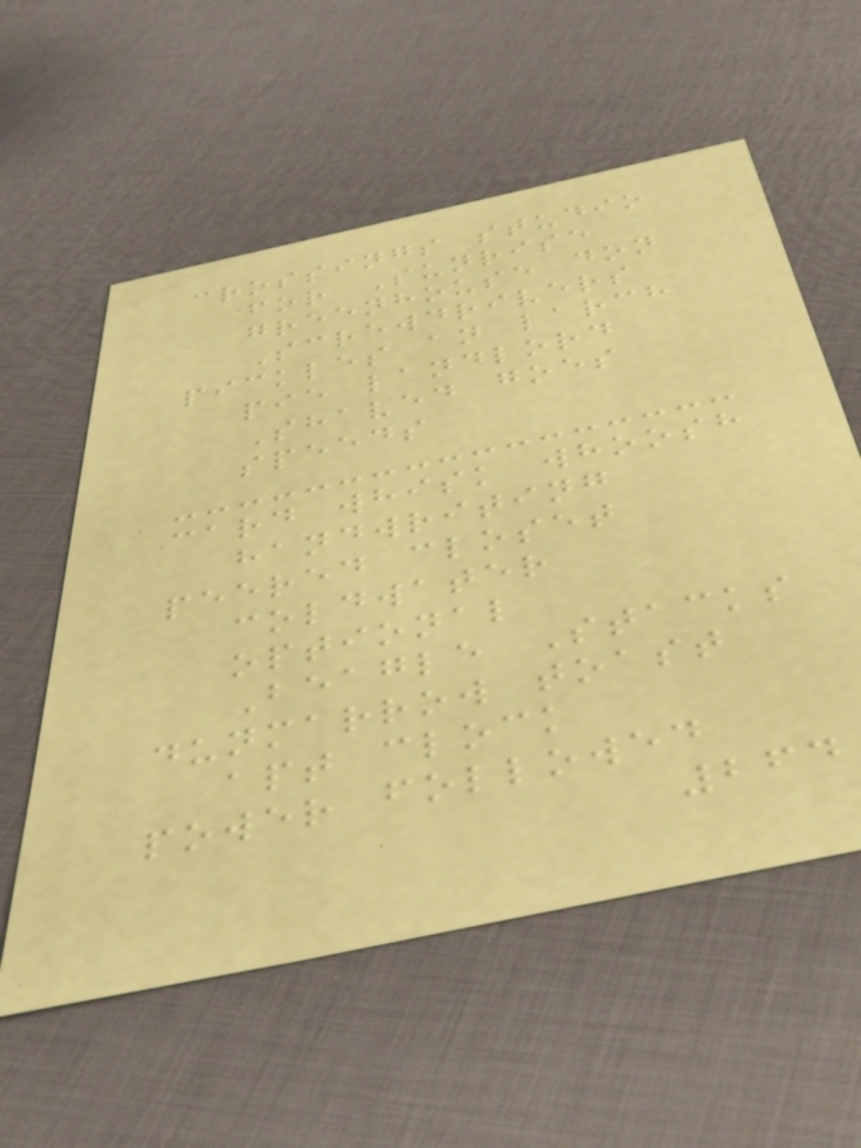crossings studio
for Sunrise
greenhouse don
Screwdrivers
pickles an larch
pie landlord
Shaved goes
speeds
card whisk whoosh
handwriting
peered closet
coldwater
optional
Beagle Stacks
dunmarrow toast
apt clock
power followed
264
